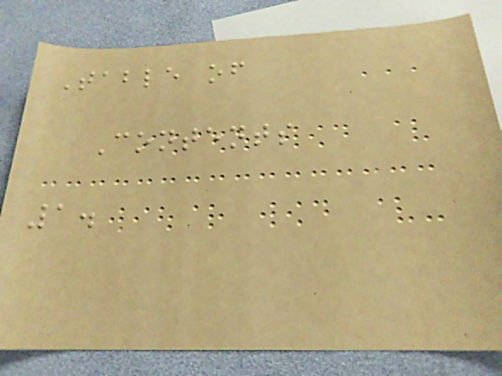Table of
Contents
1.
